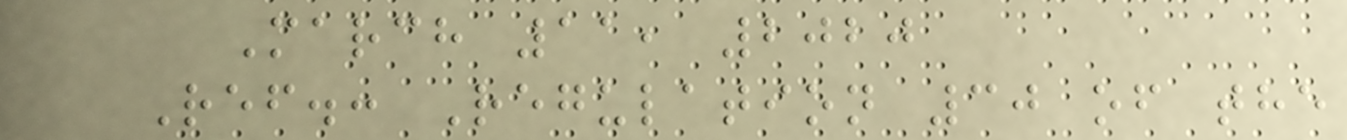March 11, 2020
Ref.: Regulation 30 of the
